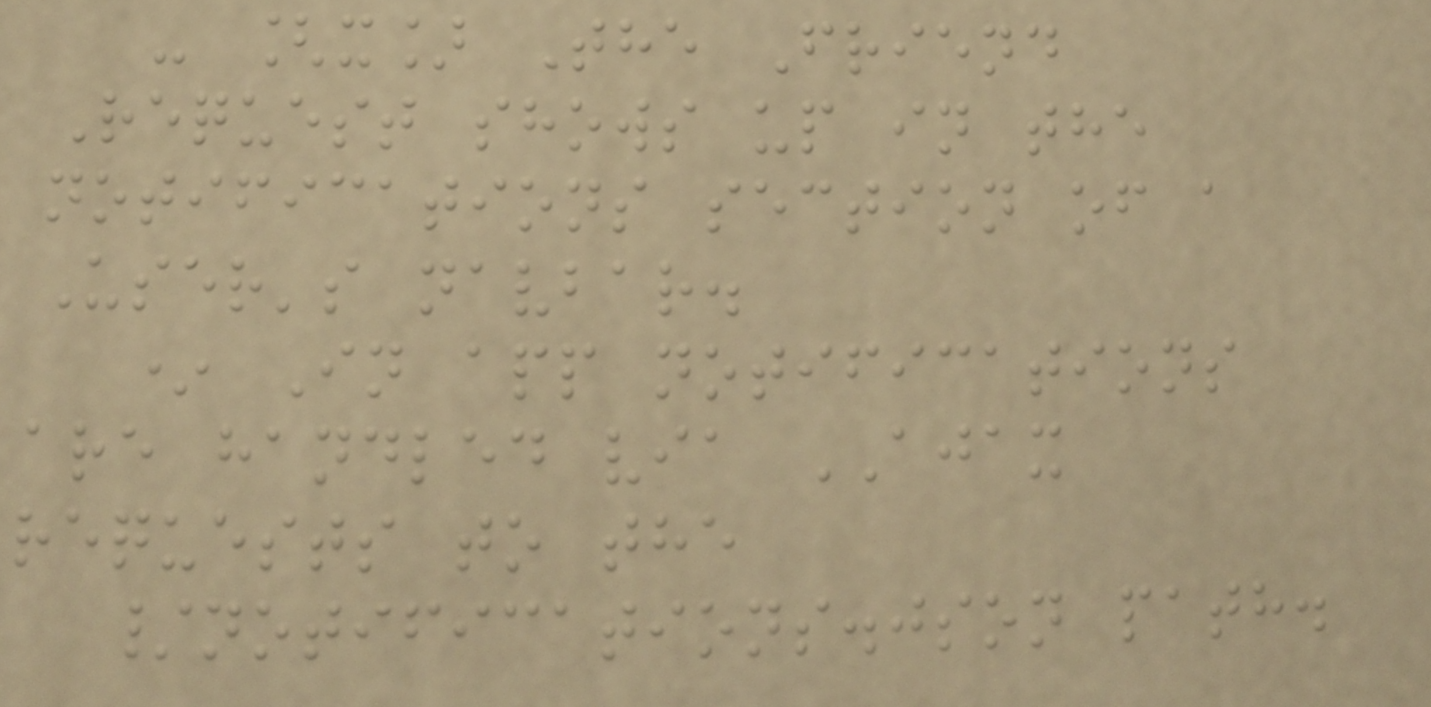- [x] The Friend
Request shows up in the
notifications section of a
User's navbar.
* In app notifications
are handled via AJAX
requests to the
/notifications.json path.
